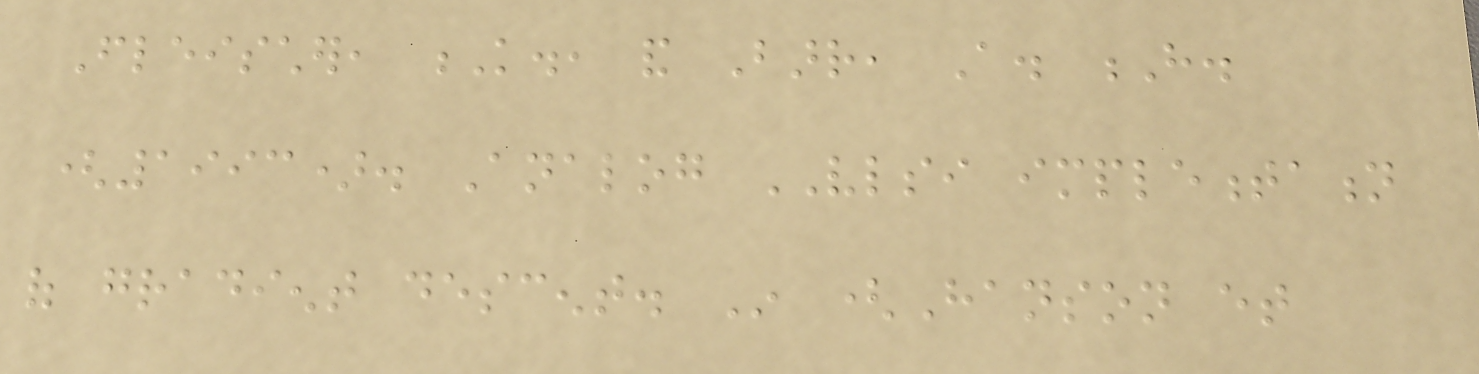Fleischer, K., and Barr, A. H.
(1993). Analog VLSI implementation
of gradient descent. In (Hanson et
